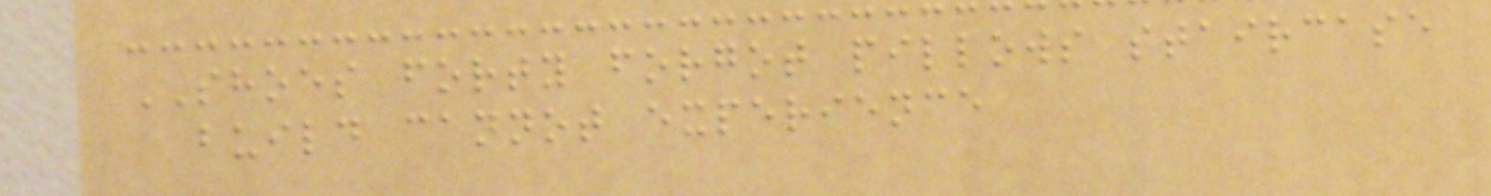SHOES forty forgot pillows staircase
build cannot experience
